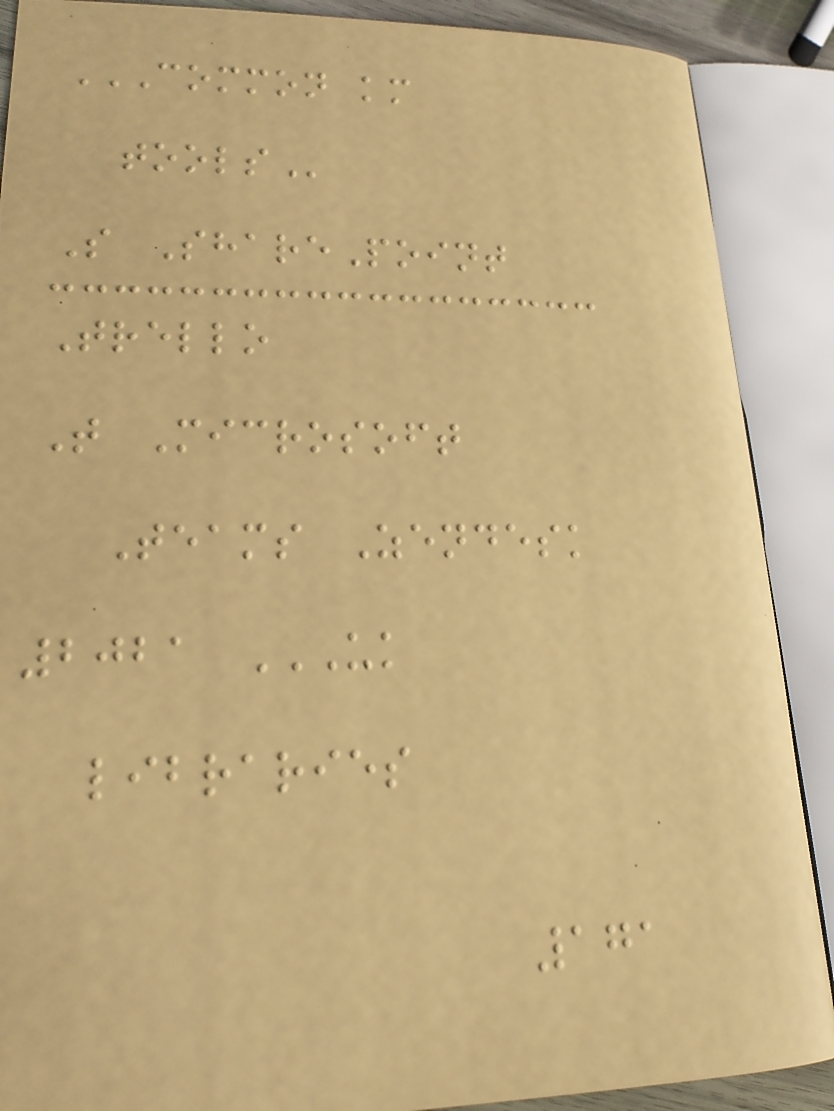COMMON KM
TOOLS
S SharePoint
Trello
T Microsoft
Teams Zendesk
2021 UK
LIBRARIES
171
